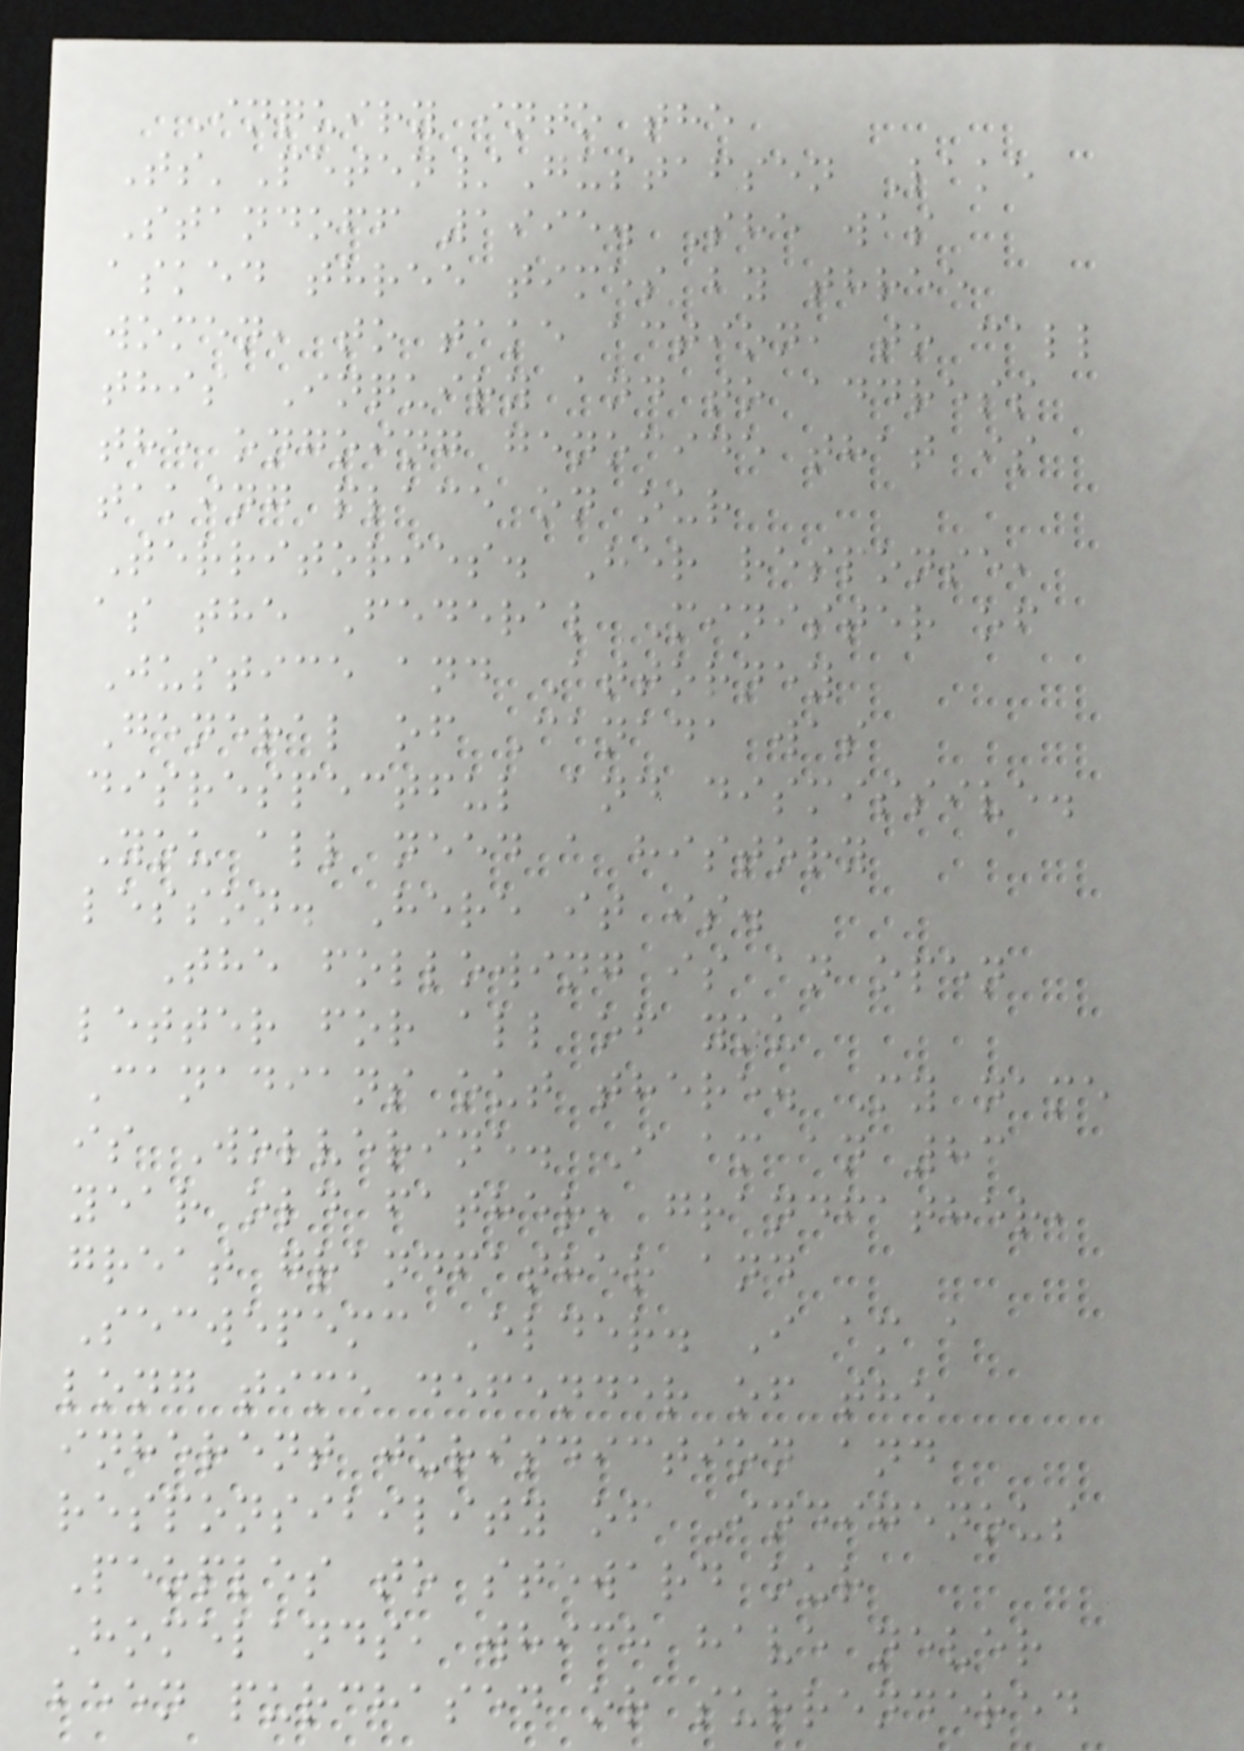Inquiry into the
Ts'Peten/Gustafsen Lake
Standoff 1995. She was
asked three times by three
women, to take action, to call
this Inquiry and to address
the ongoing genocide that is
taking place on our
Territories. Her response,
as the Federal Minister of
Justice and Attorney
General of Canada was
disrespectful and dismissive.
You all need a history
lesson. Here it is.
The following is an open
letter for all of you
Canadians out there. My name
is Wolverine. I am an 83
year old father, grandfather,
great grandfather and
Secwepemc Elder. I am a
long time defender of the
inherent jurisdiction and
responsibility of Indigenous
Peoples to steward our
Homelands, which have never
been purchased or surrendered
